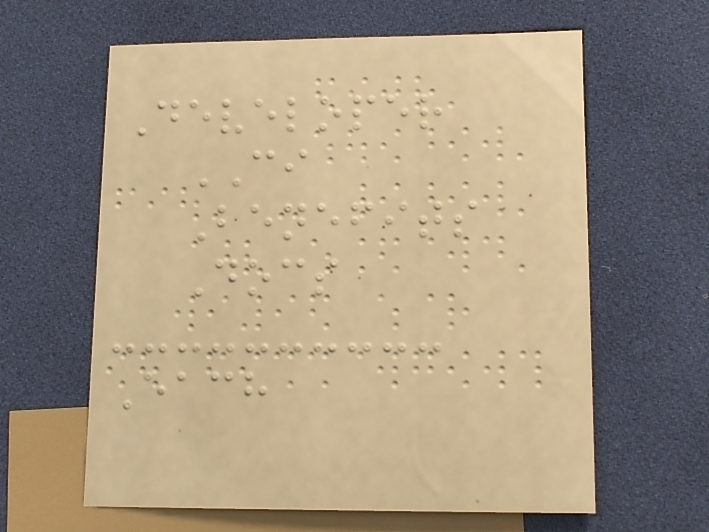Developer
CI
Benefits
Docs
Each
